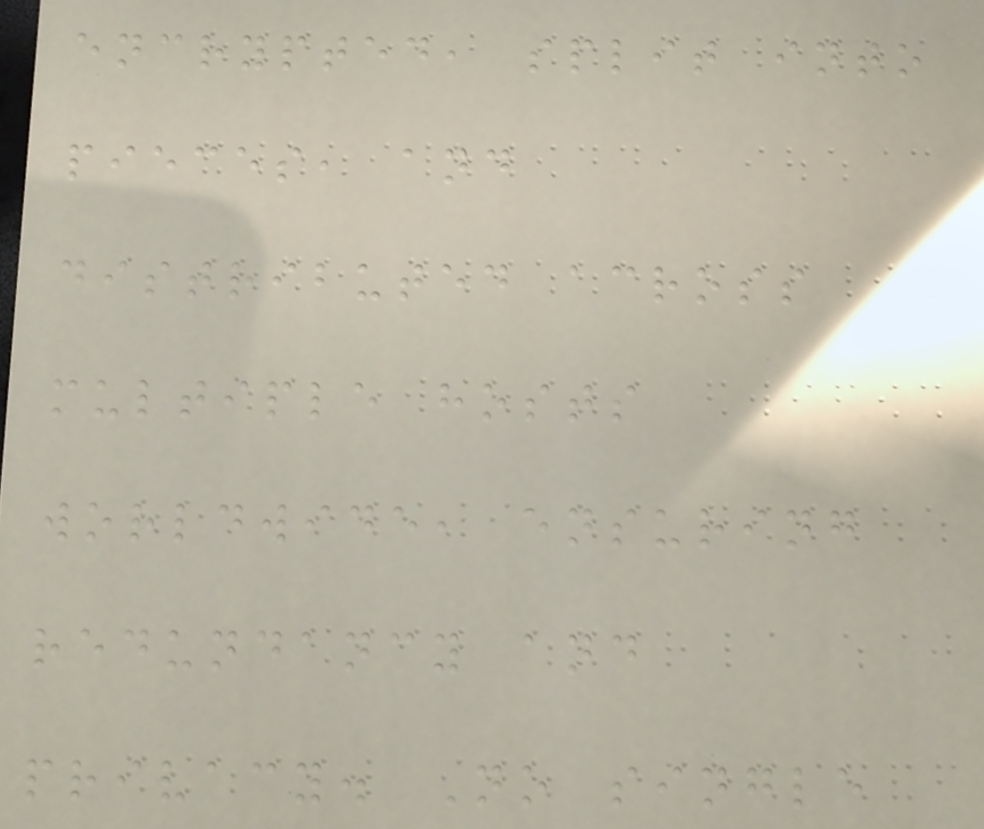encrypted, split into
pieces, and
distributed across
multiple hosts
worldwide, ensuring
redundancy and
privacy. No single
